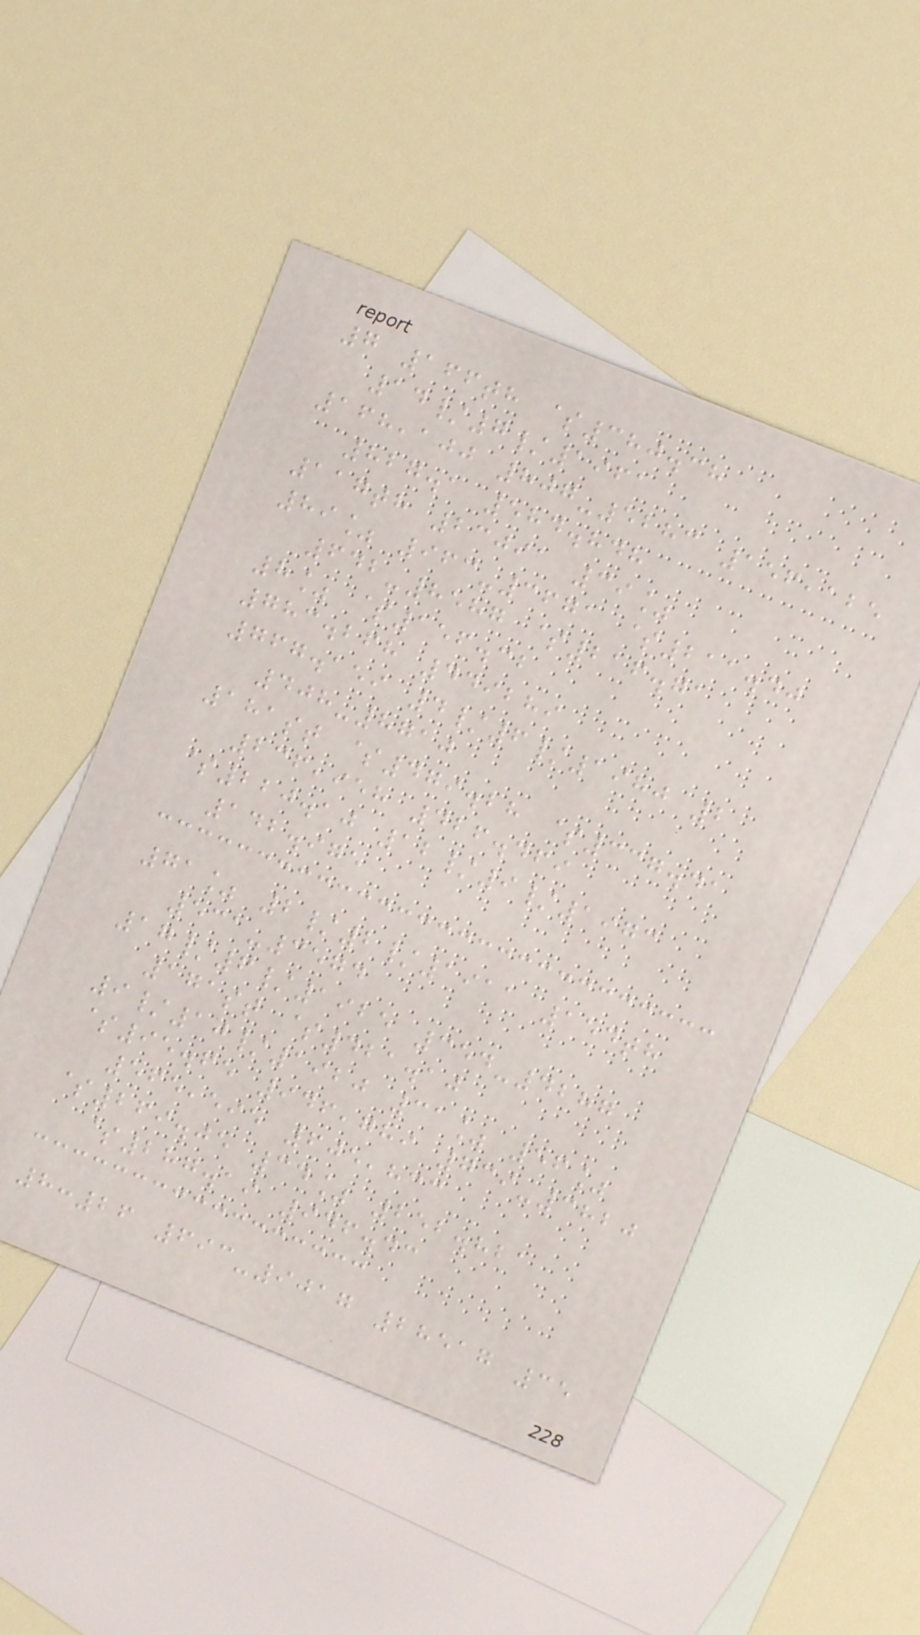7 166th $380.38
14/7/1961
168,100 807-5283 156,125
827.1 584.848
117th 23091 39%
89% 963-3671 $211.40
642-8587 $216.71
8% $156.32
783.268 449289
767.159 4/6/1980 2
408-8710
181st $479.28 $337.41
236,958 426.469
$220.10 12/9/1973
142.975
71% 2/2/1911 154th
531-3574
17/6/1925 354-4287
171st $421.10
9/10/1920 31% 56%
$95.65 946,789 739-3820
565,595 605,833
$269.05 34% 252.821
$287.19 946.43
8:26 693-9017 28517 35
